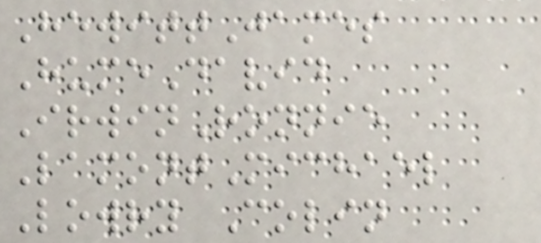HewittJames
HumeDavid
IrwinRonnie
LamontMichael
Lowry Colin
